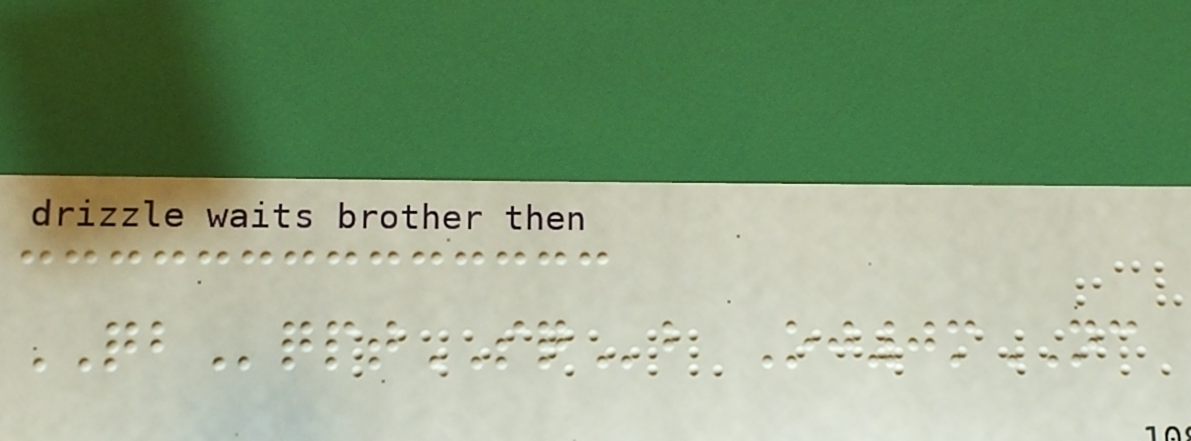QBqptSQb Oj0mNC
